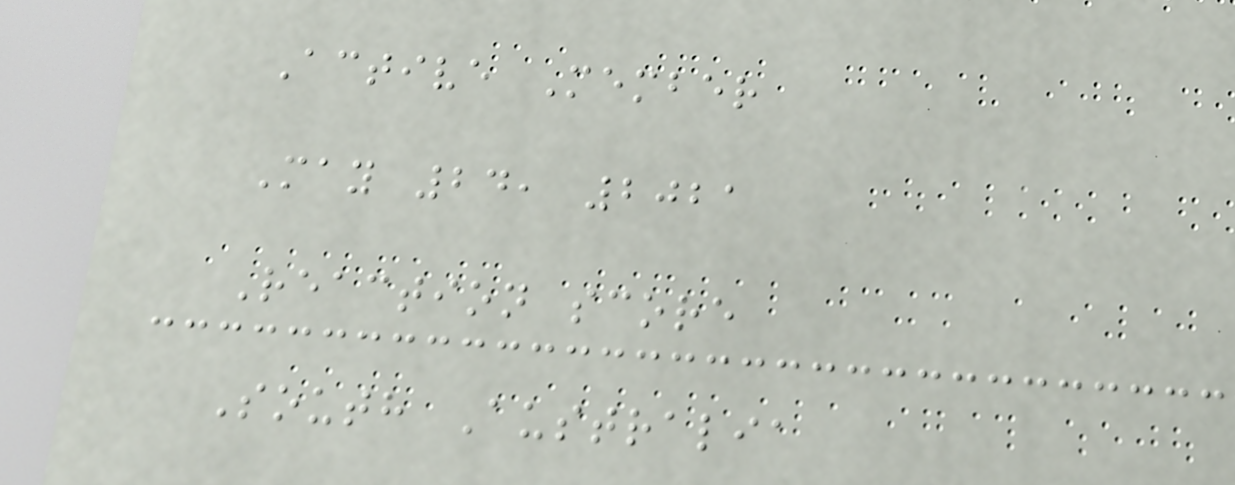Active Member
May 24, 2021
Reaction score
South Australia
